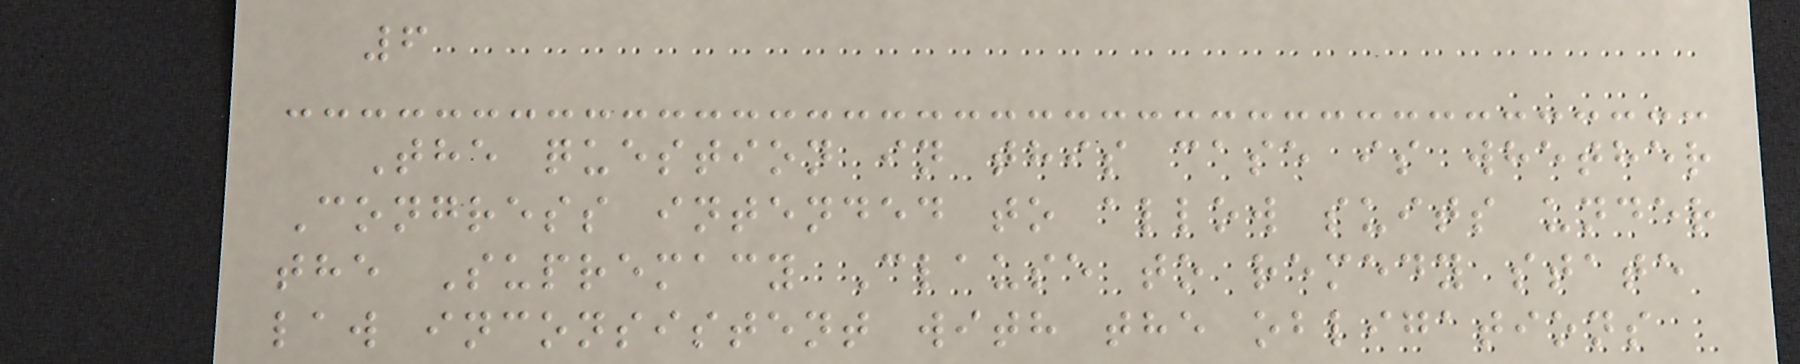6
The question in this case is whether
Congress intended to allow suits under
the Supremacy Clause to remedy state
law inconsistent with the obligations
